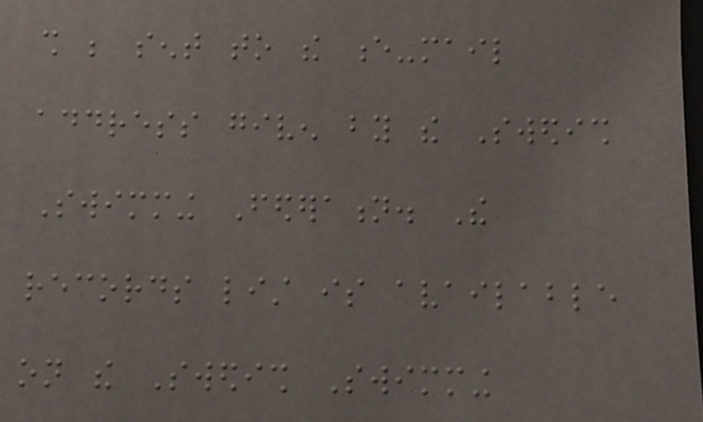shall be sent to the e-mail
address given by the Swedish
Swimming Federation. The
records list is available
on the Swedish Swimming
